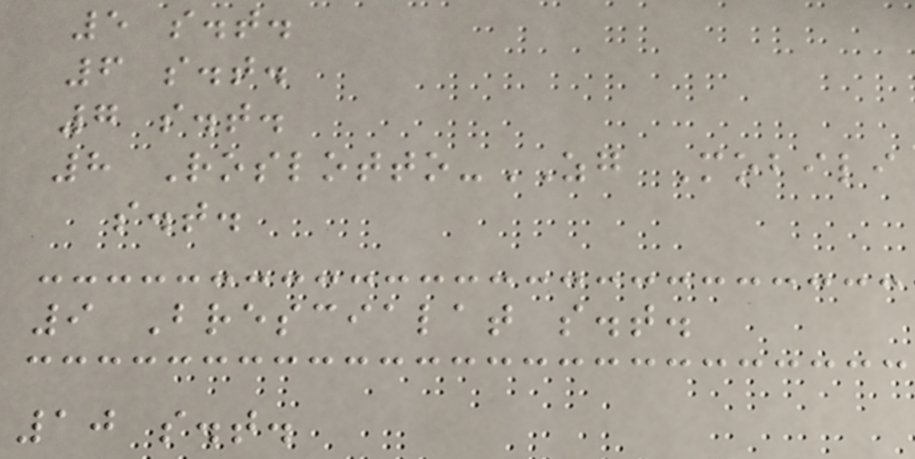5 s.t.
6 s.t.
7 s.t.
8 Roslotto-ZG Mobili
s.t.
9 Brescialat s.t.
10 s.t.
